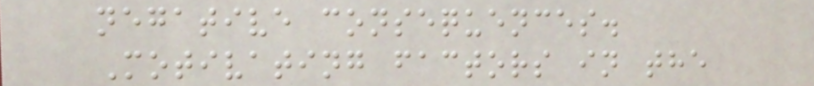negative consequences.
Motivating factors in the
